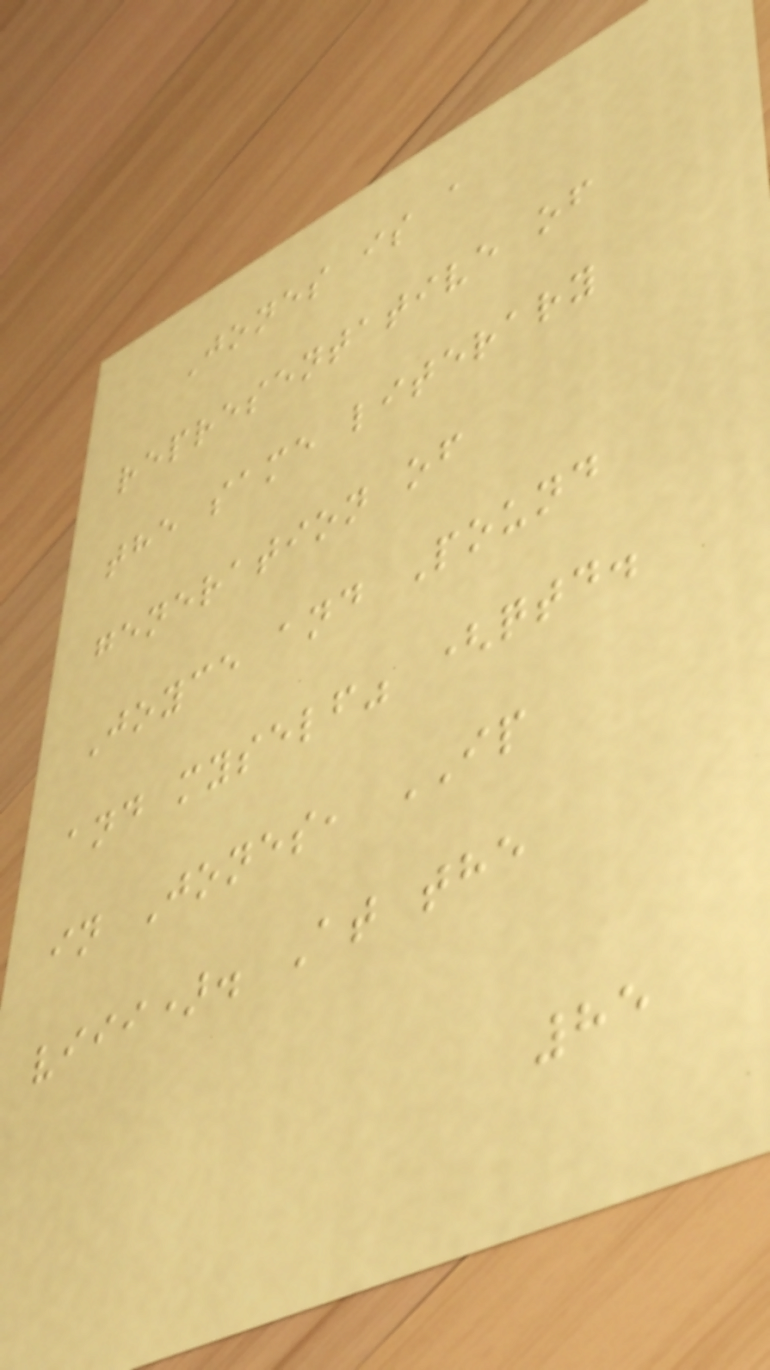Jones is a
representative of
the same literary
generation of
Joyce and Pound
and myself" (qtd.
in Jones, IP
viii). At the
85
